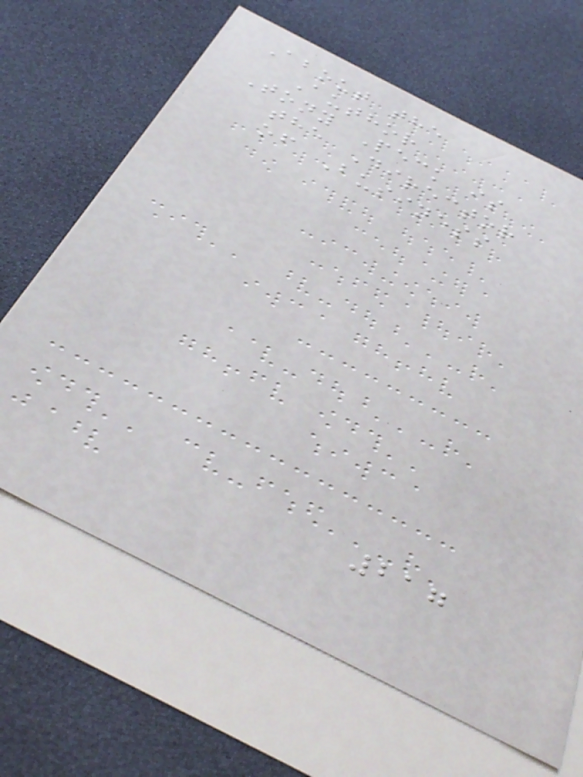About the
Author
Tony Peck is
the Director
of Business
217
